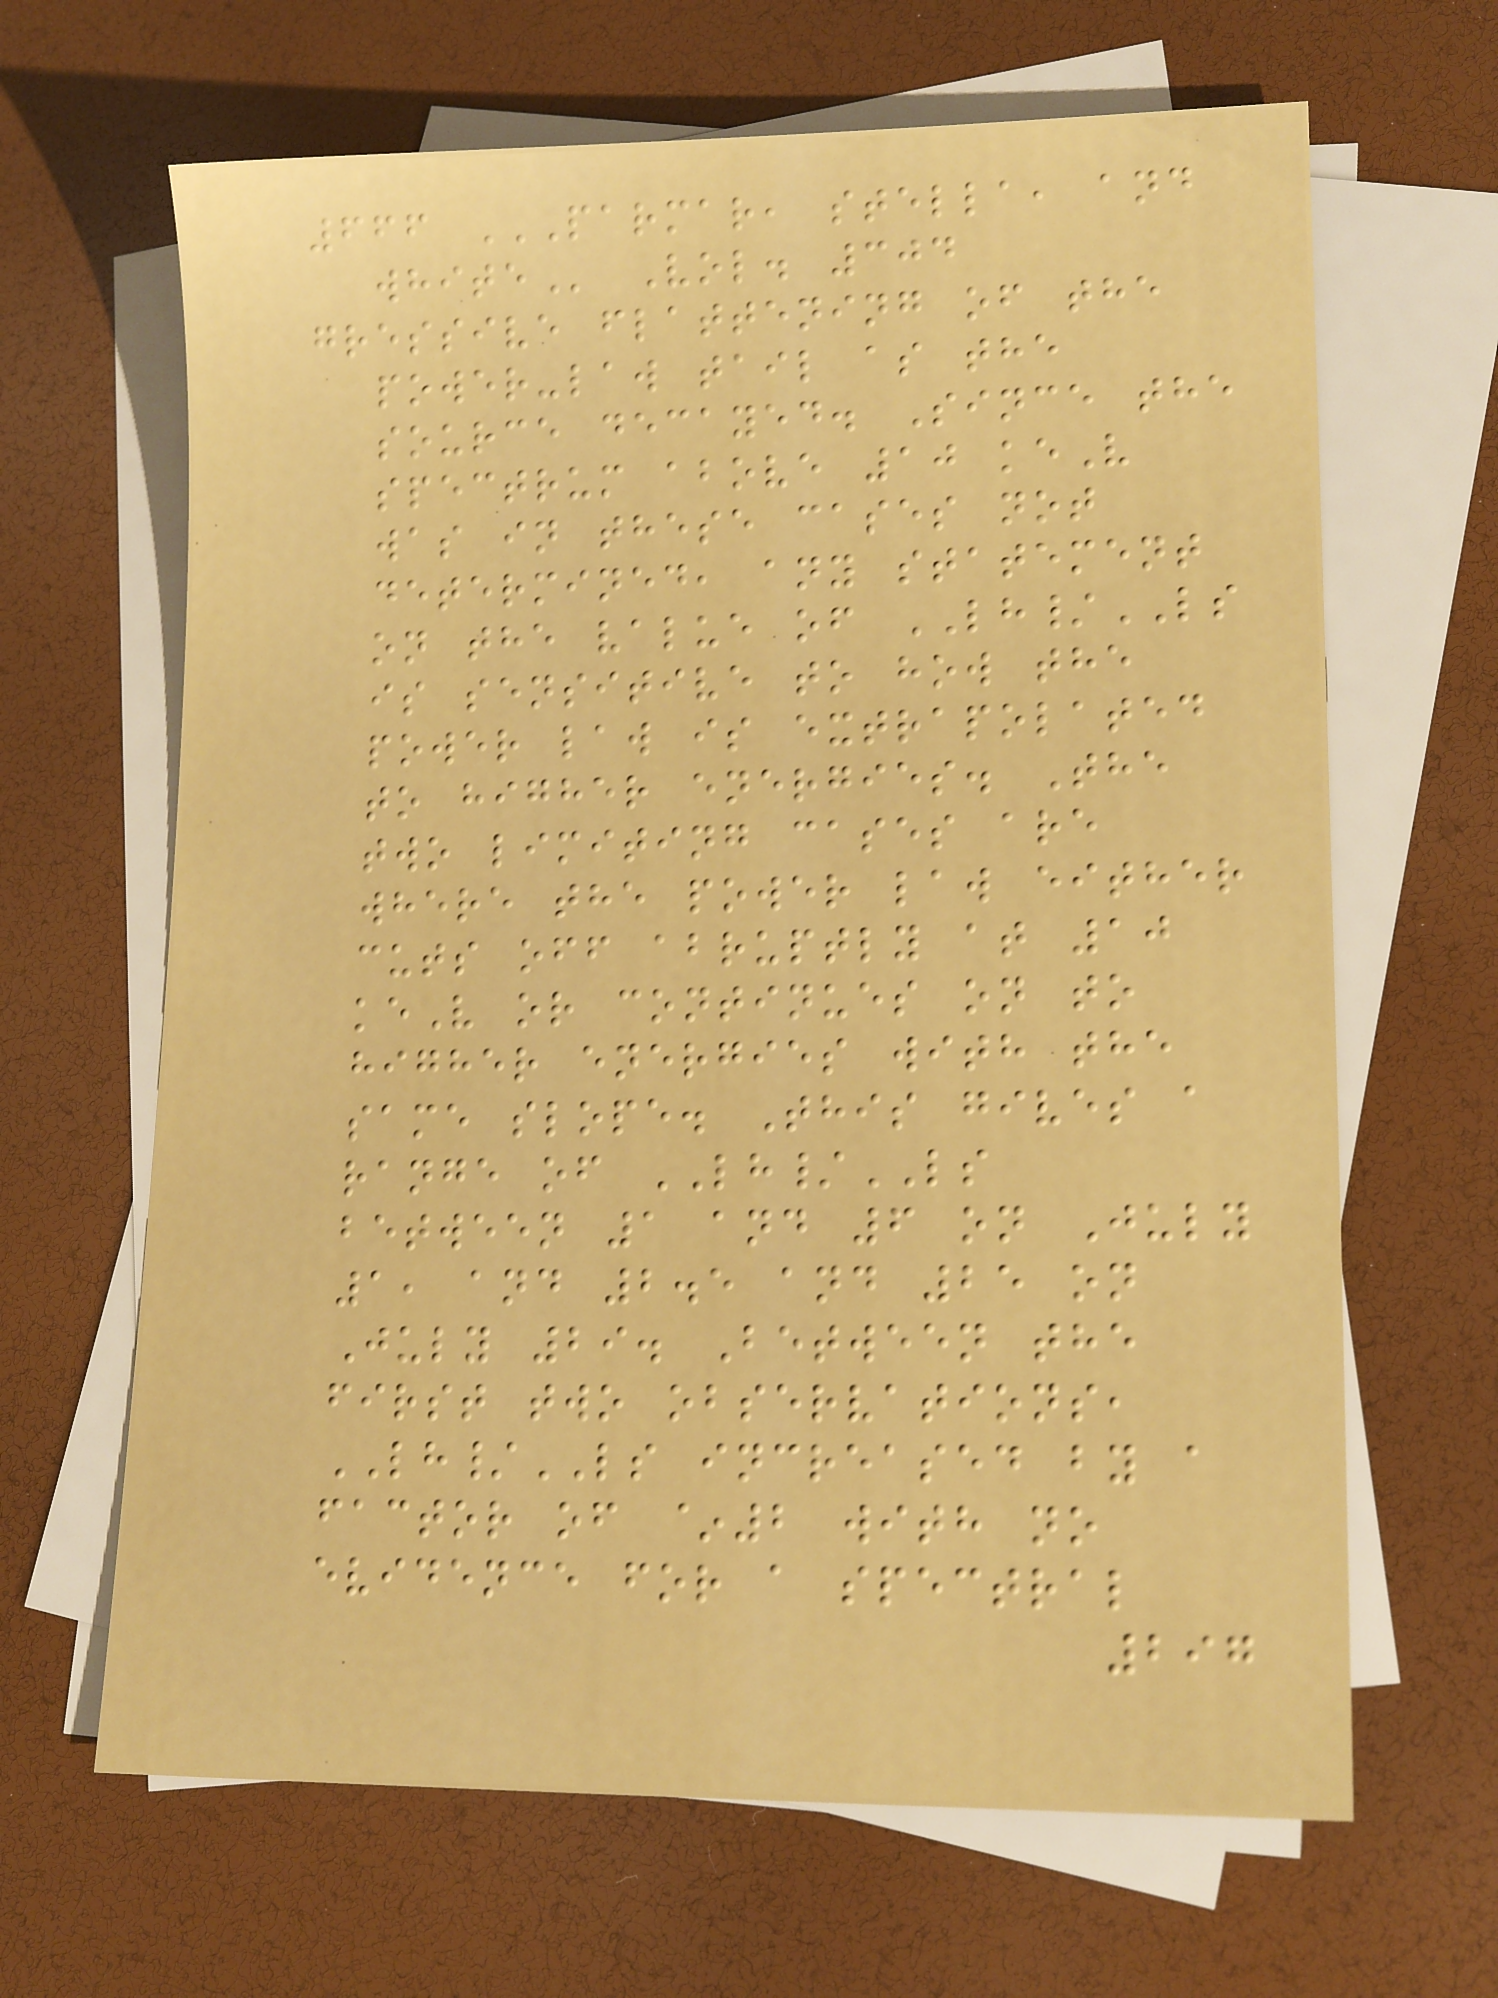666 PARMAR, STELLA, AND
WHITE Vol. 304
gressive flattening of the
power-law tail as the
source decayed. Since the
spectrum above 10 keV
was in these cases not
determined, any statement
on the value of LH/LS
is sensitive to how the
power law is extrapolated
to higher energies. The
two limiting cases are
where the power law either
cuts off abruptly at 10
keV or continues on to
higher energies with the
same slope. This gives a
range of LH/LS
between 1 and 6 on July
1, and 2.5 and 25 on
July 29. Between the
first two observations,
LH/LS increased by a
factor of ~2 with no
evidence for a spectral
297
